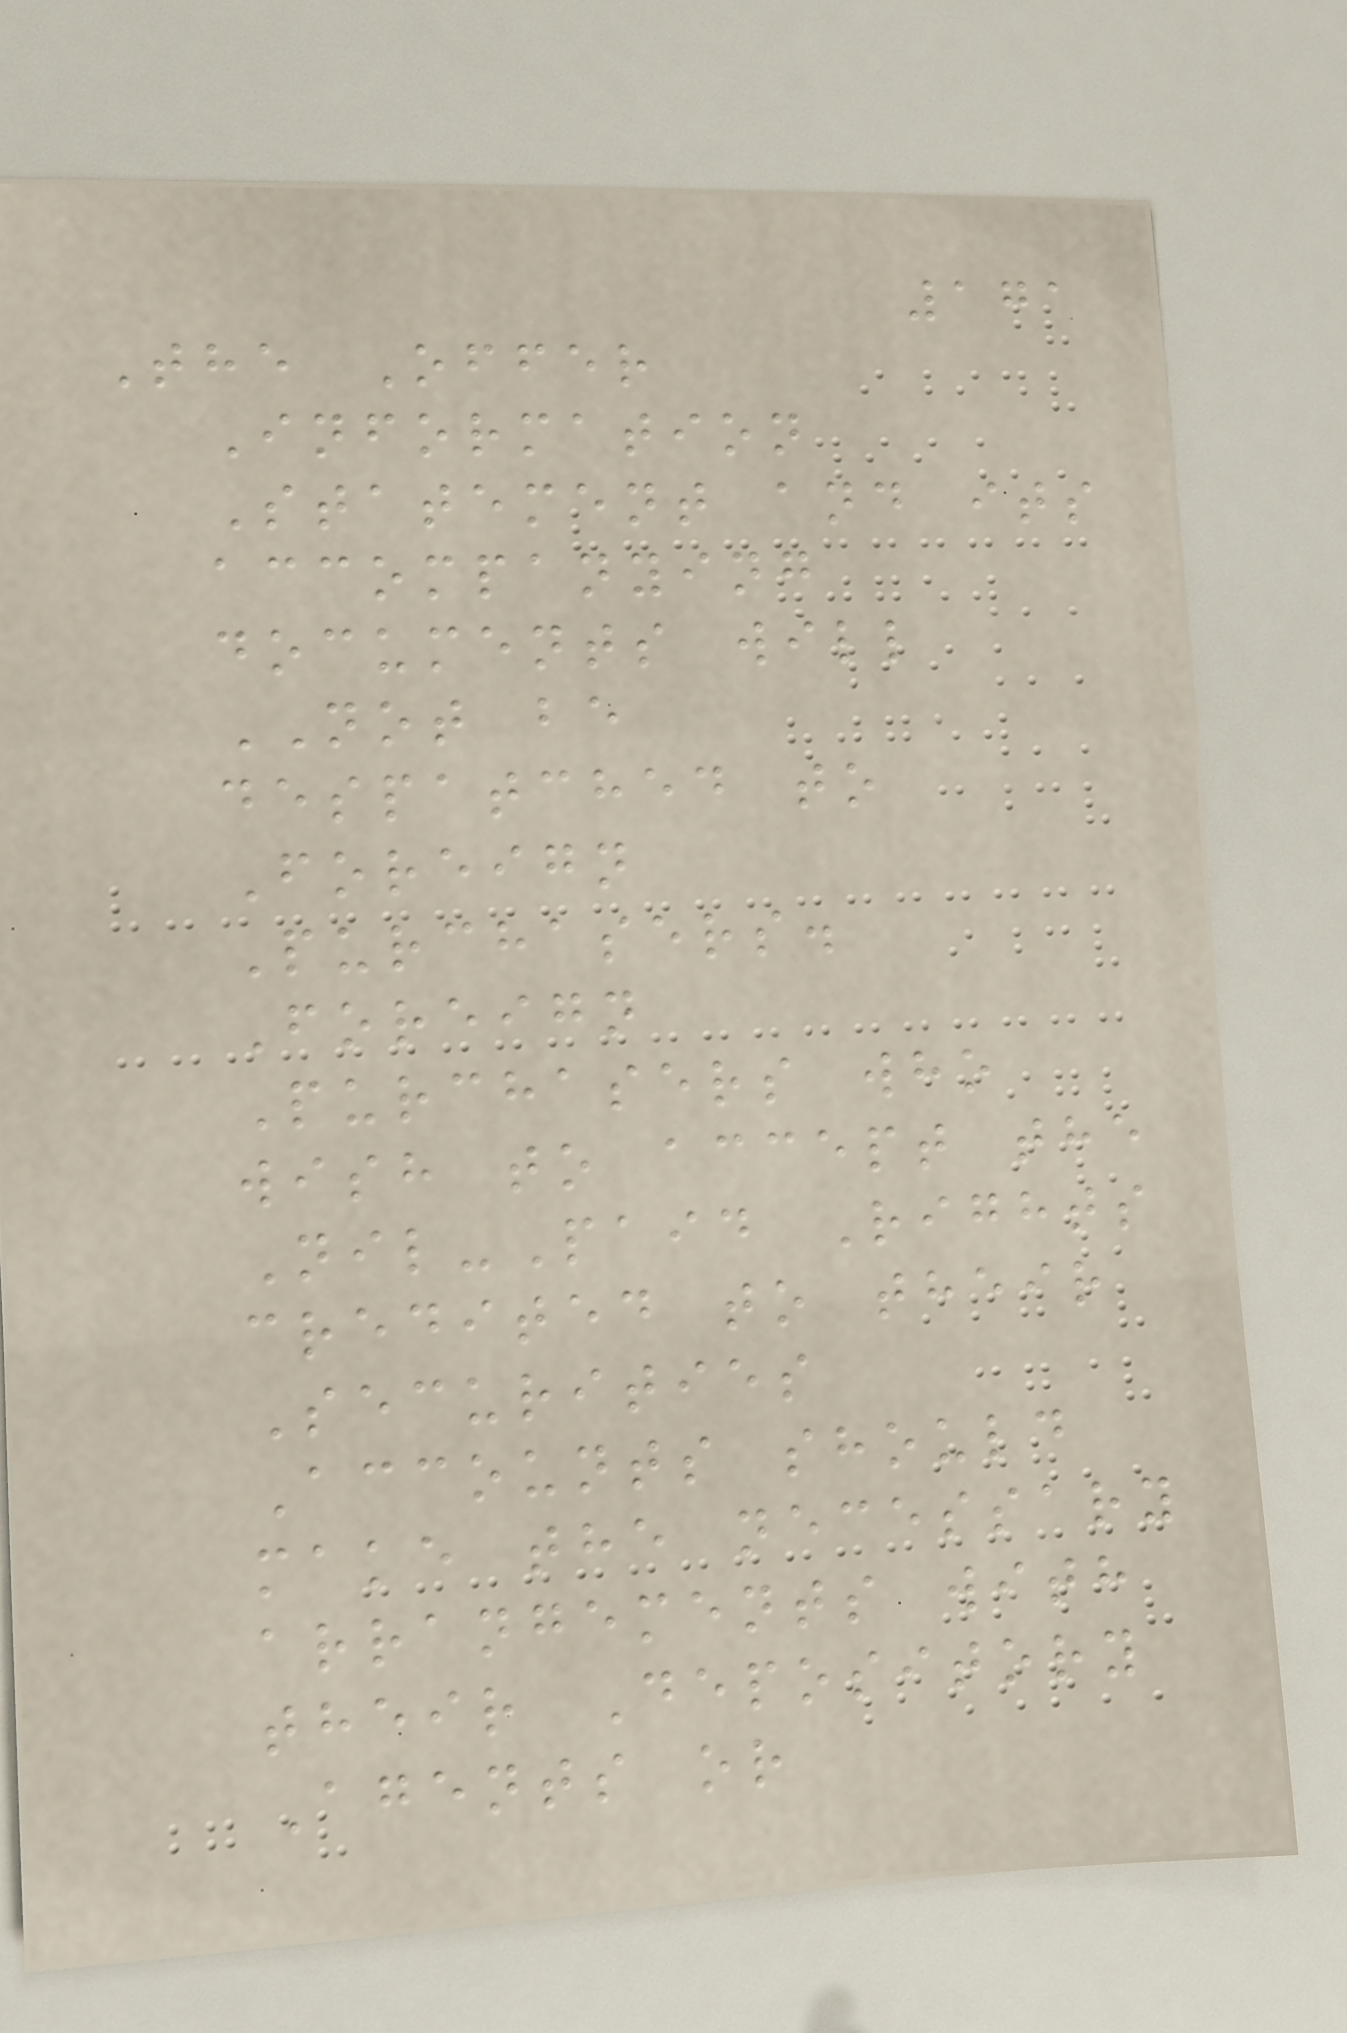171
The Offer
Information
Statement and its
accompanying
documents will
NOT be
despatched to
Foreign
Purchasers.
Foreign
Purchasers who
wish to accept the
Nil-Paid Rights
credited to their
Securities
Accounts should
make the necessary
arrangements with
their Depository
Agents or
